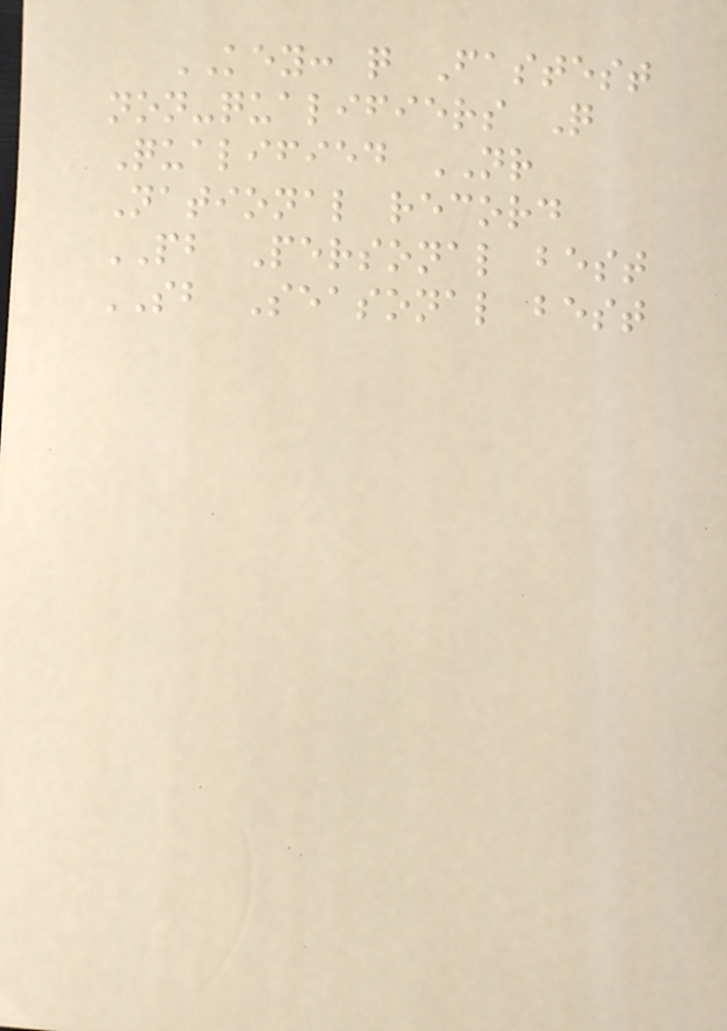KEY: q Fastest
non-qualifiers Q
Qualified NR
National record
PB Personal best
SB Seasonal best
